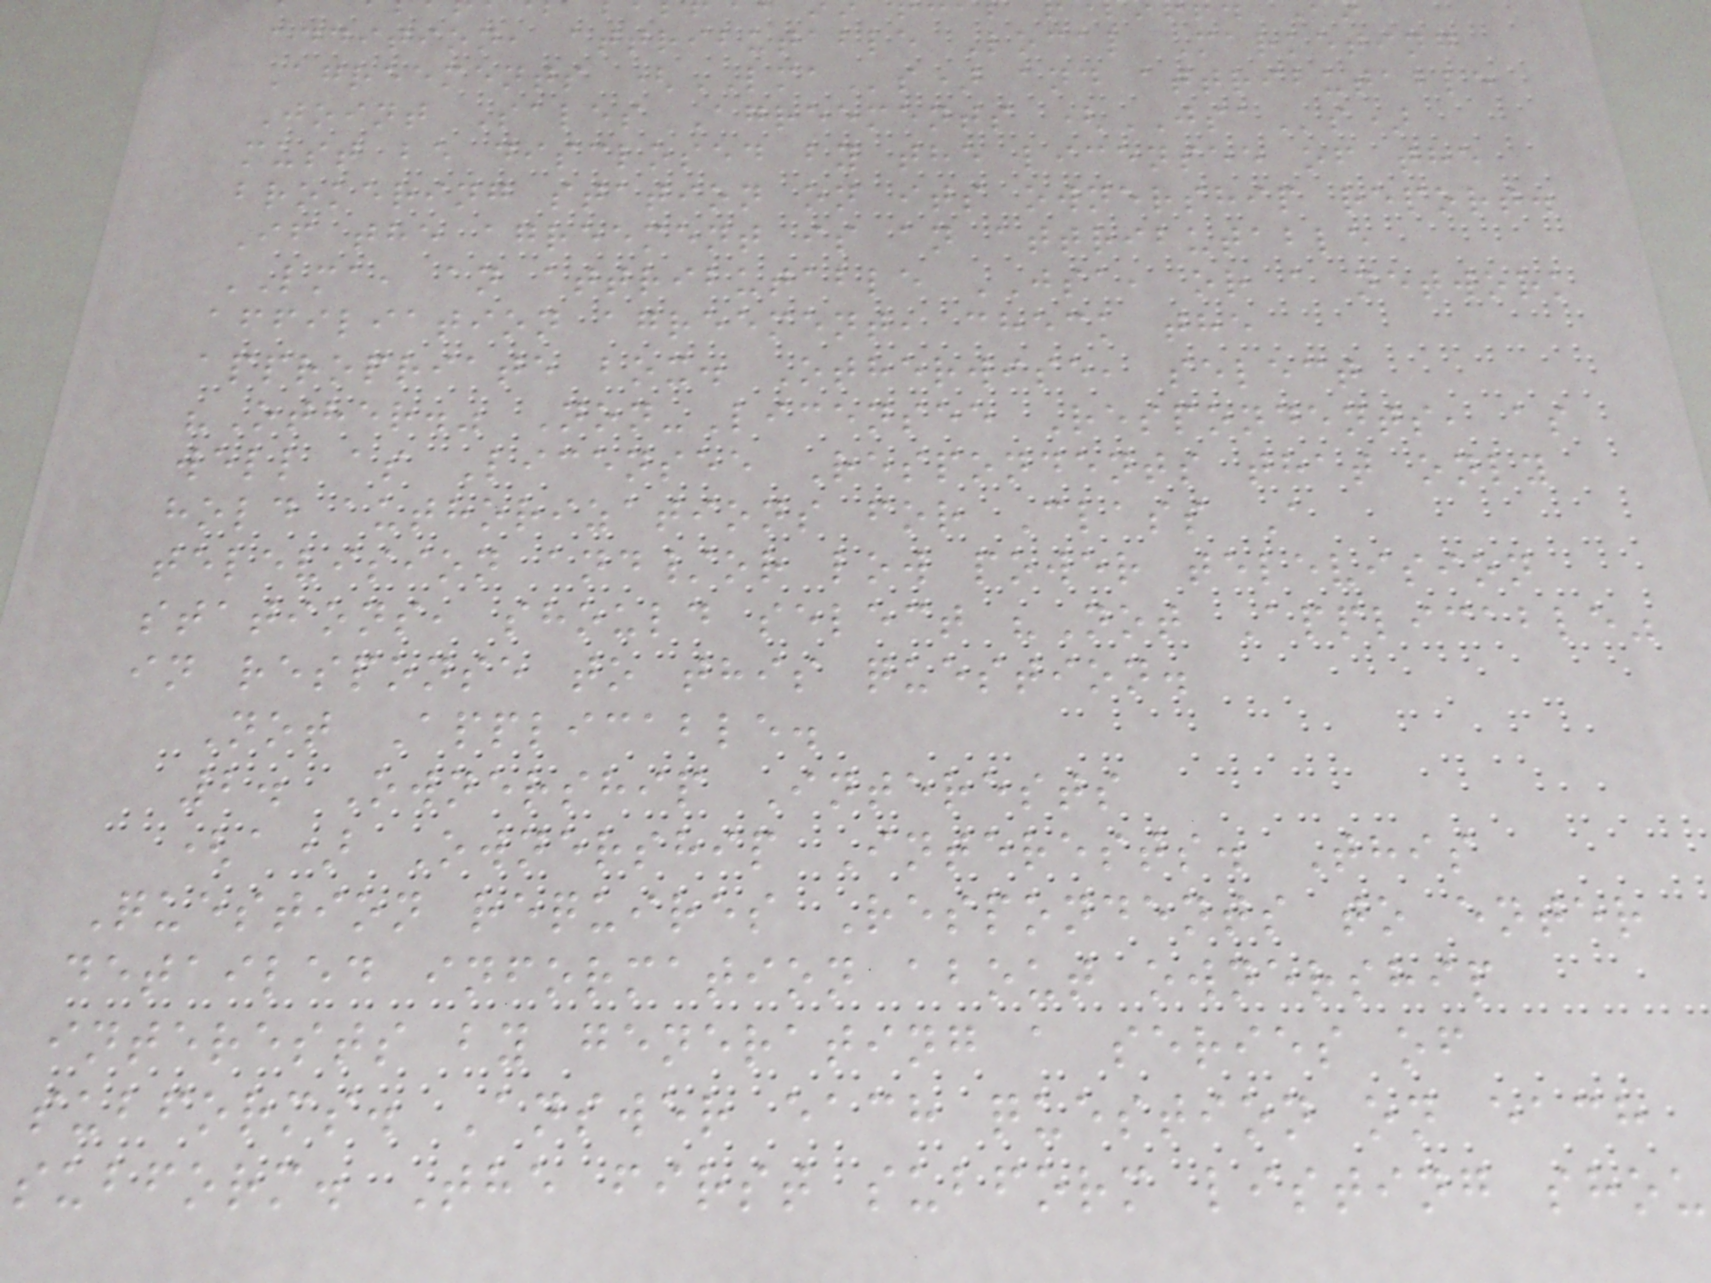addition, attributable Local Marketing
Agreements (LMAs) and attributable
Joint Sales Agreements (JSAs)
must be disclosed by the licensee of the
brokering station on its ownership report.
If the agreement is an attributable
LMA, an attributable JSA, or a network
affiliation agreement, check the
appropriate box. Otherwise, select
"Other." Non-Licensee Respondents, as
well as Licensee Respondents that only
hold authorizations for Class A
television and/or low power television
stations, should select "Not Applicable"
in response to this question.
Not Applicable.
2. Ownership Interests
(a) Ownership Interests. This
Question requires Respondents to enter
detailed information about ownership
interests by generating a series of
subforms. Answer each question on each
subform. The first subform listing shou
